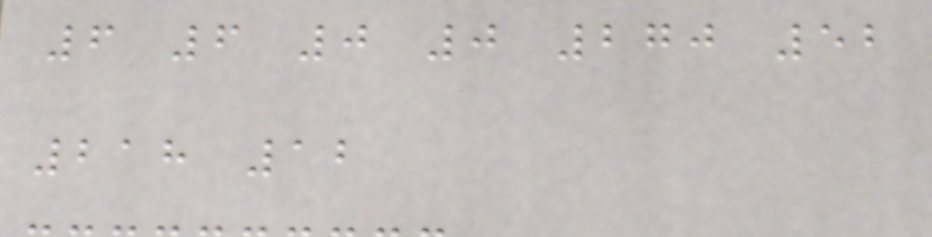6 6 0 0 270 52
218 12
